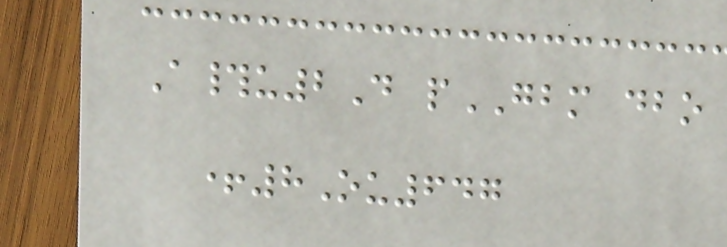A#u2D pGBM dbo
+8Ou647
